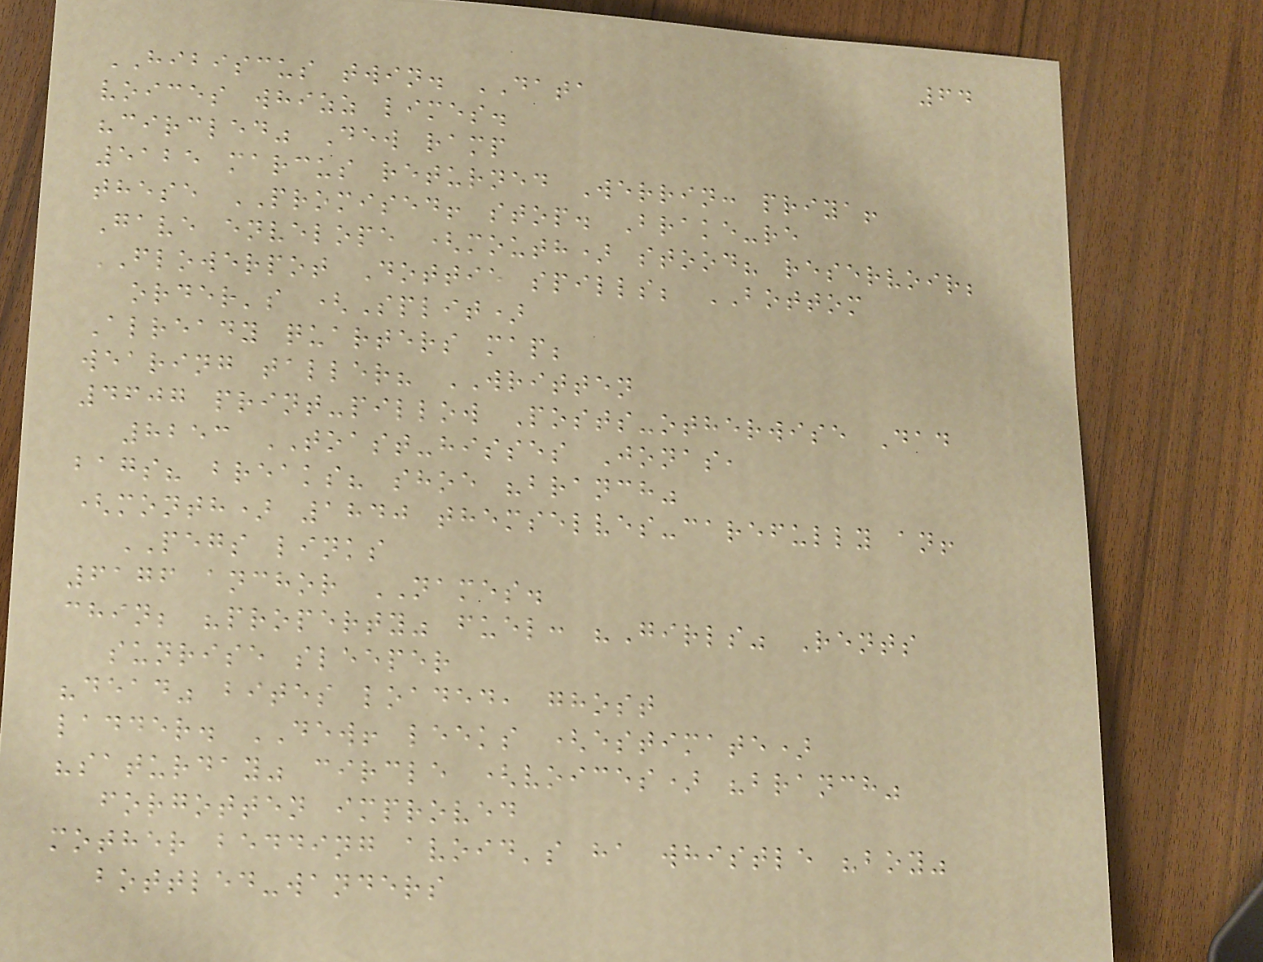64
HIBISCUS twin. DATA
voices whizz limes.
"circled" Dew ramp
5125 marcus returned Werrin: priya!
these PROMISED! stop. Brake-re
Gave envelope (mouth) stood? reservoir;
FLOWERPOT Dottie spills; BOTTOM
order's (Split)
Already quarters map;
wearing taller? WRITTEN
4607 print-pillow Posts-otherwise Dad
8253 TOAST-hisses Jonas,
bags? breaks? shoe "branch"
(month) 1840 themselves-carefully an!
PEGS links
6176 anchor NAMES.
chin; "property" fuel: "Girls" Rents
sunrise sleeper
"dead" bites loaded, ghost
ladder. DEW! leeks (estimate)
"saturday" circle (voices) "branch"
forgotten improved
mother bedding avoid's ha whistle "boy"
bottled-wanders
